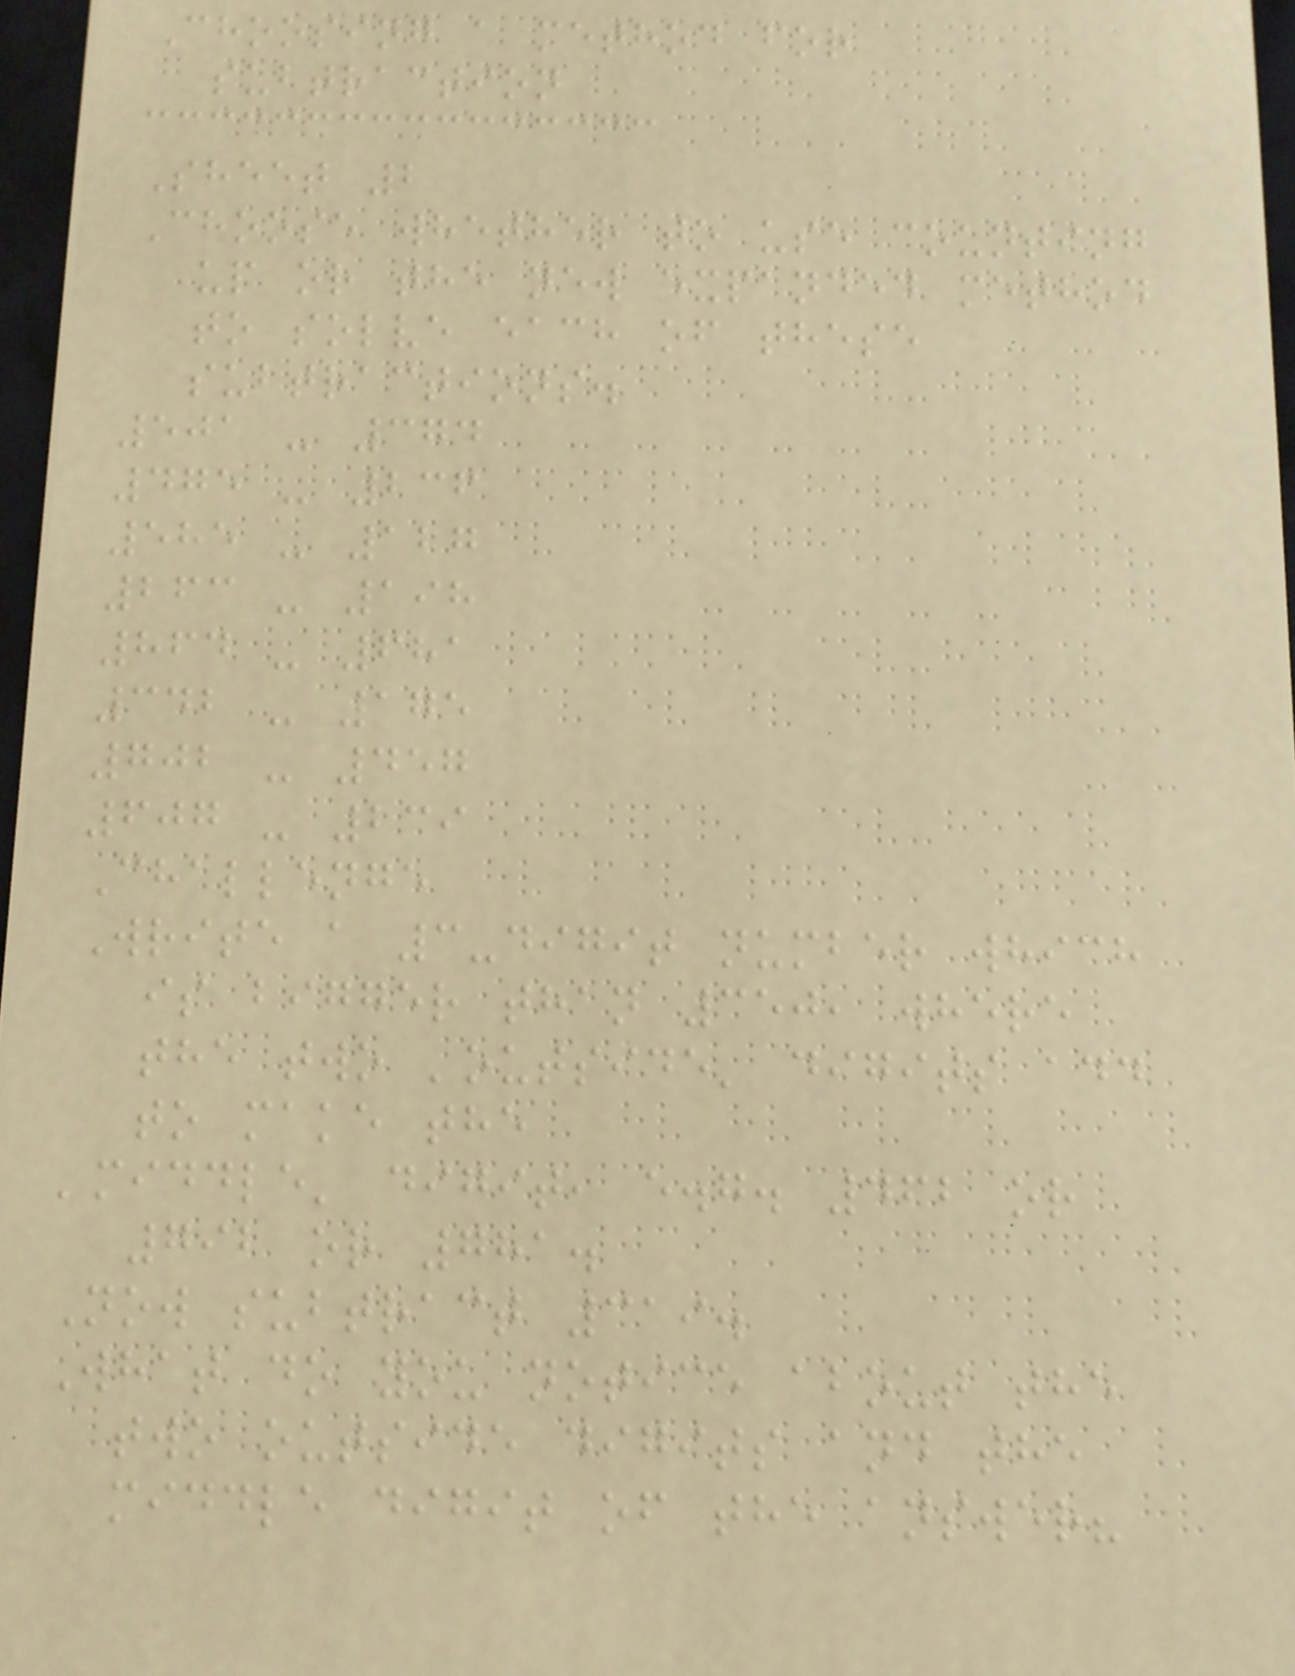Choosing a method for
subtraction
Sheet 2
Choose whether to use counting
up or the new expanded method
to solve each of these
subtractions.
501 - 374
475 - 236
585 - 127
263 - 198
864 - 681
342 - 175
702 - 457
607 - 239
Challenge
Write a 3-digit number which
is bigger than 350, where
the two 'outside' digits add
to make the
'middle' digit, e.g. 462 or
792 or 781.
Now subtract 319.
What do you notice about the
two outside digits and the
middle digit of the answer?
